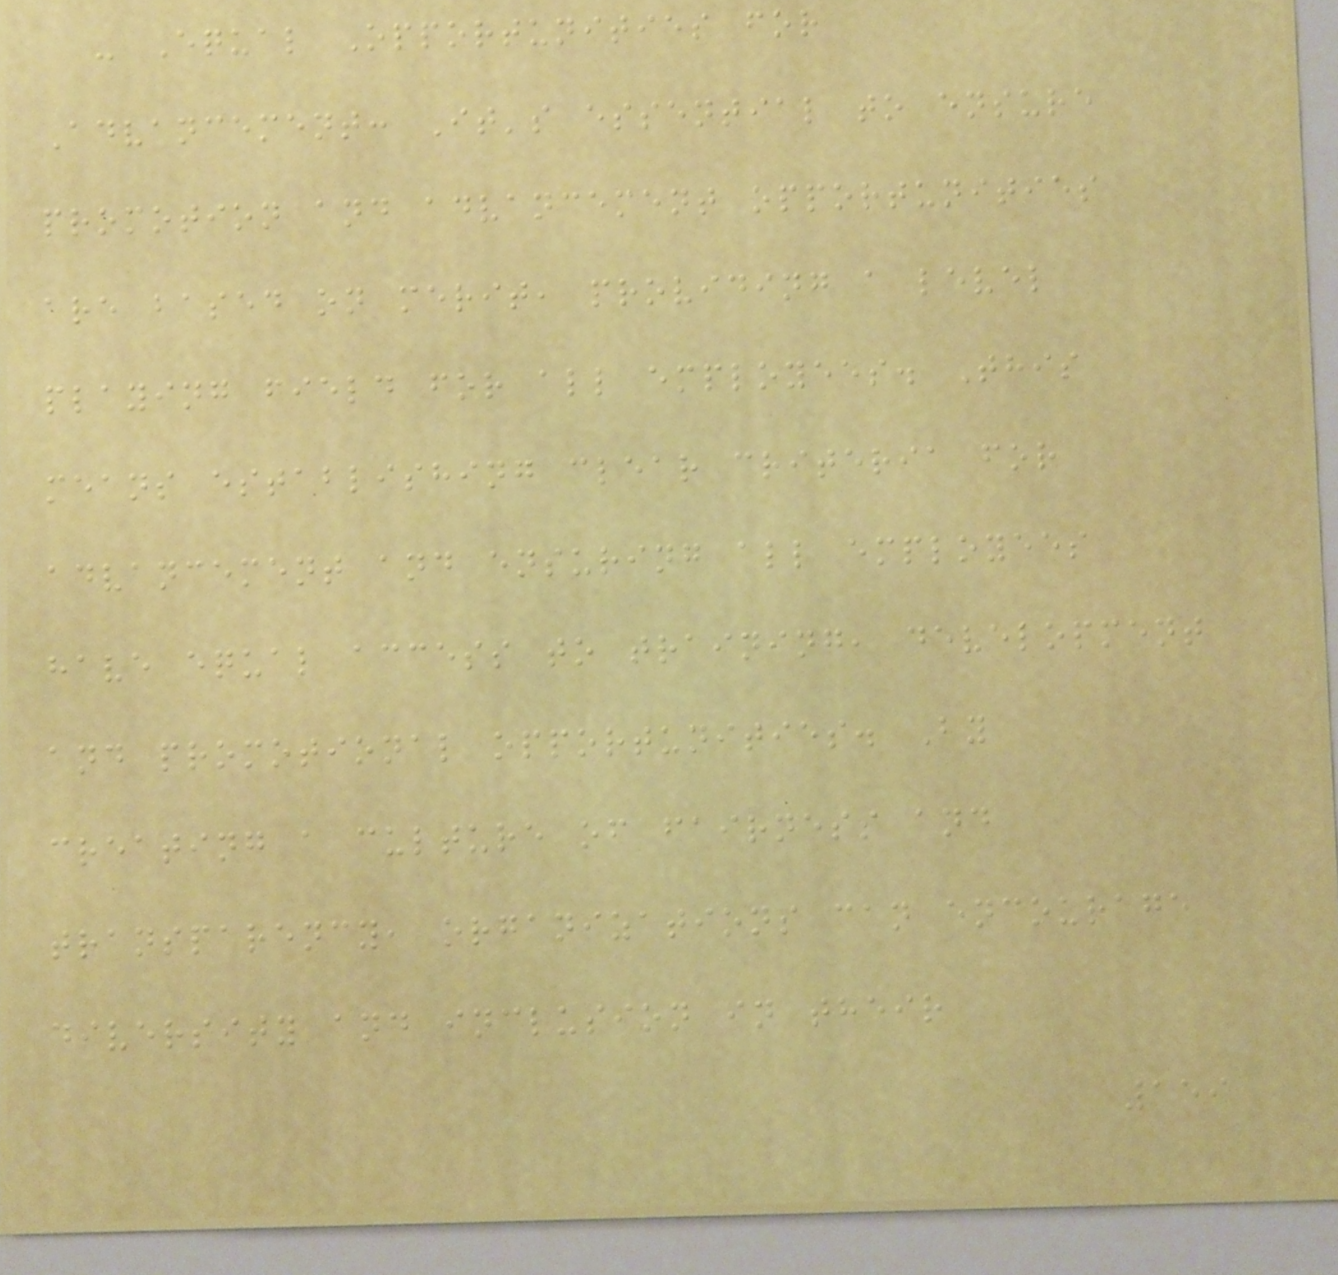- Equal Opportunities for
Advancement: It's essential to ensure
promotion and advancement opportunities
are based on merit, providing a level
playing field for all employees. This
means establishing clear criteria for
advancement and ensuring all employees
have equal access to training, development
and promotional opportunities. By
creating a culture of fairness and
transparency, organizations can encourage
diversity and inclusion in their
159
